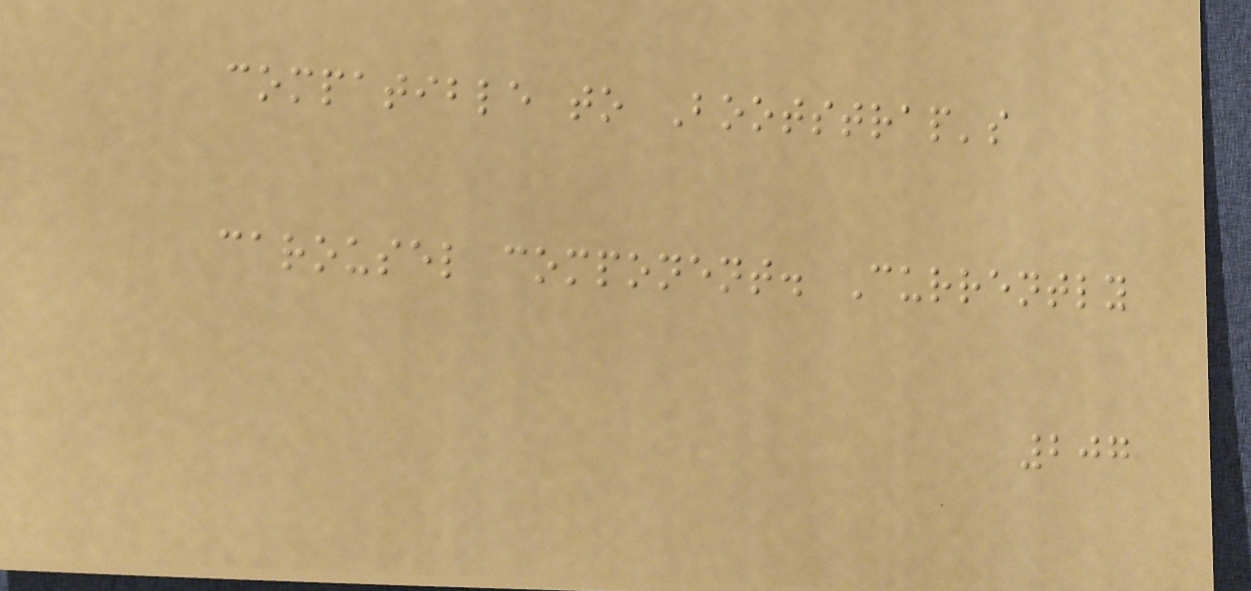compatible to Bootstrap's
carousel component. Currently
207
